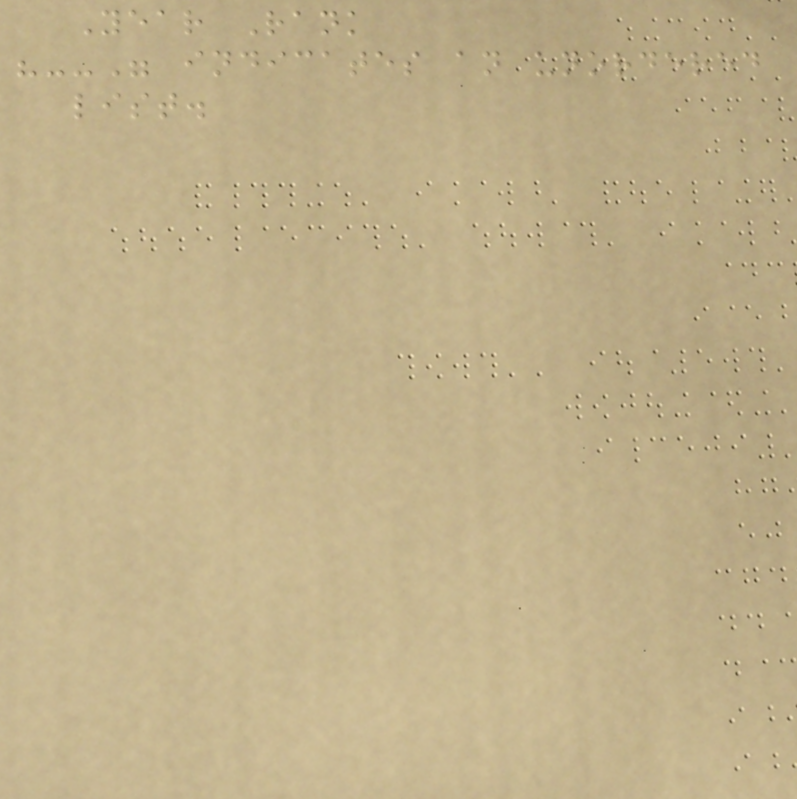Year Rank
"--" indicates an unordered
list.
